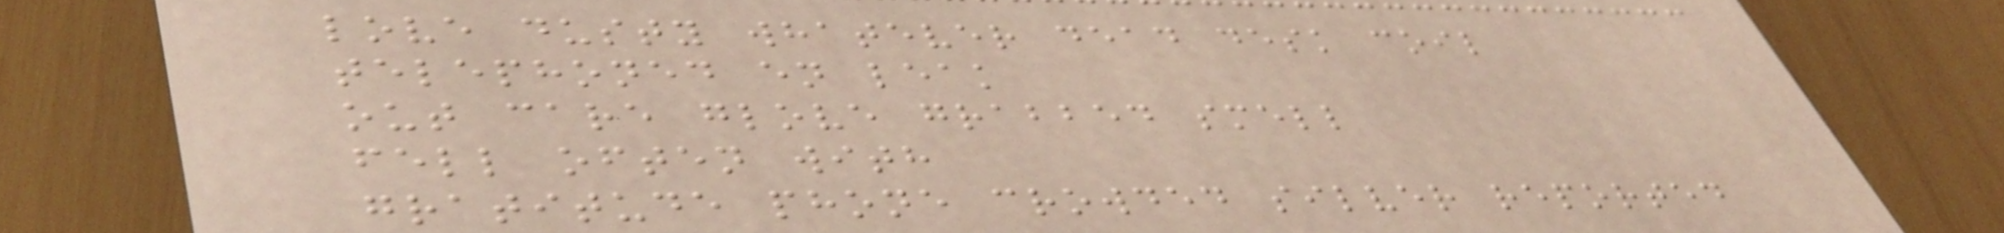love dusty whatever dead desk coil
telephoned en leak
out care glove grabbed smell
fell often with
gratitude phone crowded silver reported
